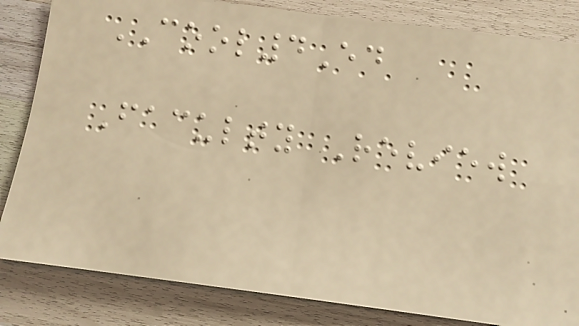COOL4Ed
Faculty Review
